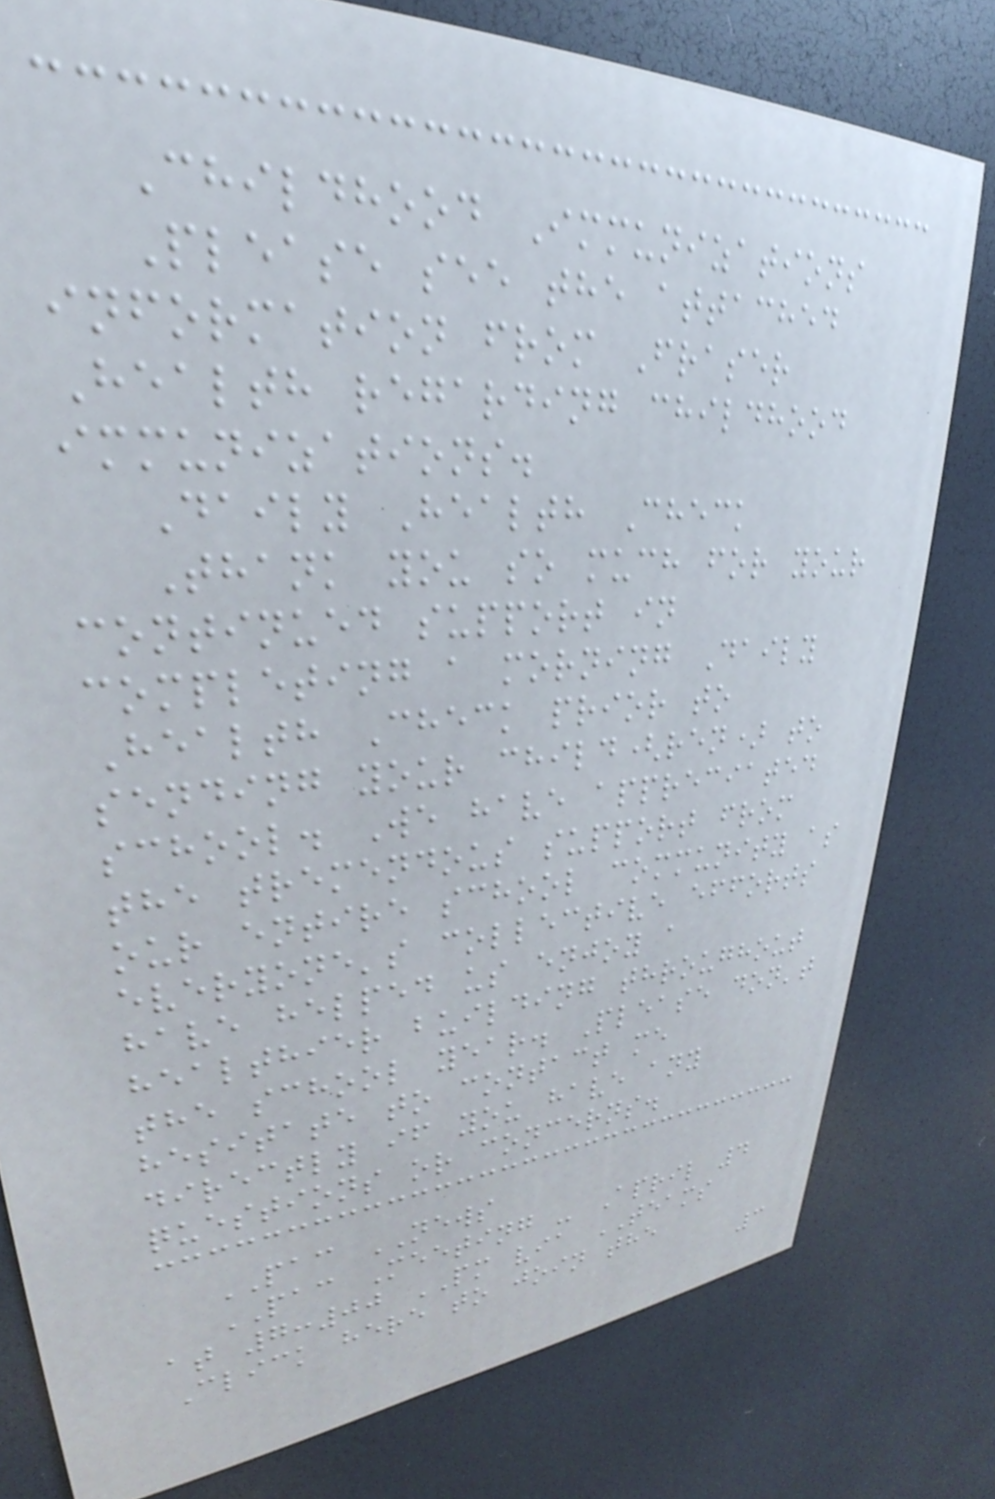Childhood Immunizations
Please see the attached
information from Fraser
Health regarding childhood
immunizations.
Daily Health Check
Thank you so much for your
continued support in
completing a morning Daily
Health Check prior to
sending your child(ren) to
school. We have appreciated
the tremendous support from
our entire school community as
everyone's collective efforts
have helped us enjoy a
healthier building throughout
the school year. Please don't
hesitate to contact me
directly if you have any
questions or concerns.
PAC NEWS
PAC Meeting - April 4
at 7:00 PM via TEAMS
Click here to join the
3
